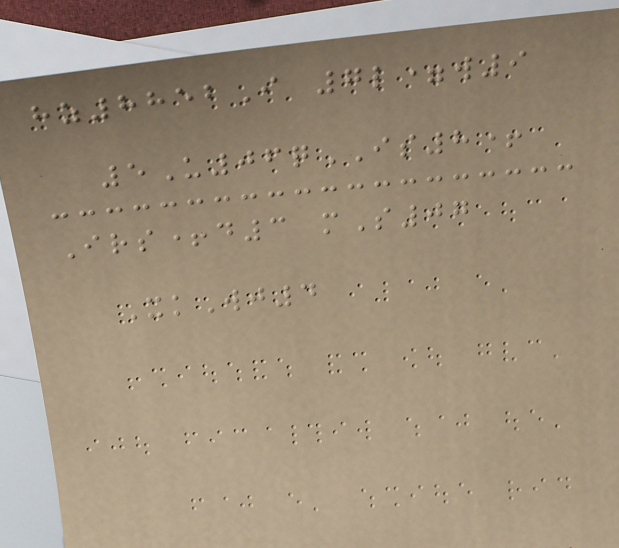hz8852I 7l=w9
5U06qIS8+
Irs+d3 mS07
XkWj4
